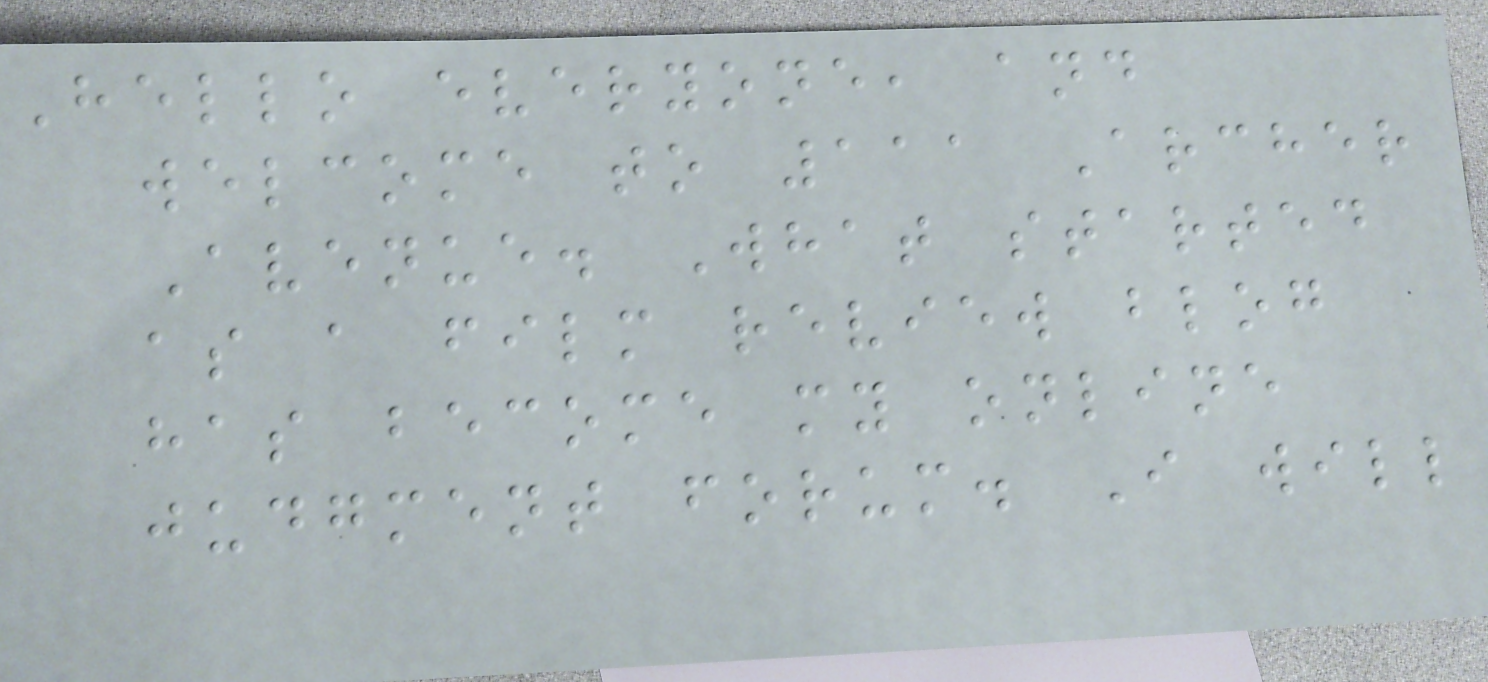Hello everyone, and
welcome to 111 Archer
Avenue. What started
as a film review blog
has become my online
judgment forum. I will
